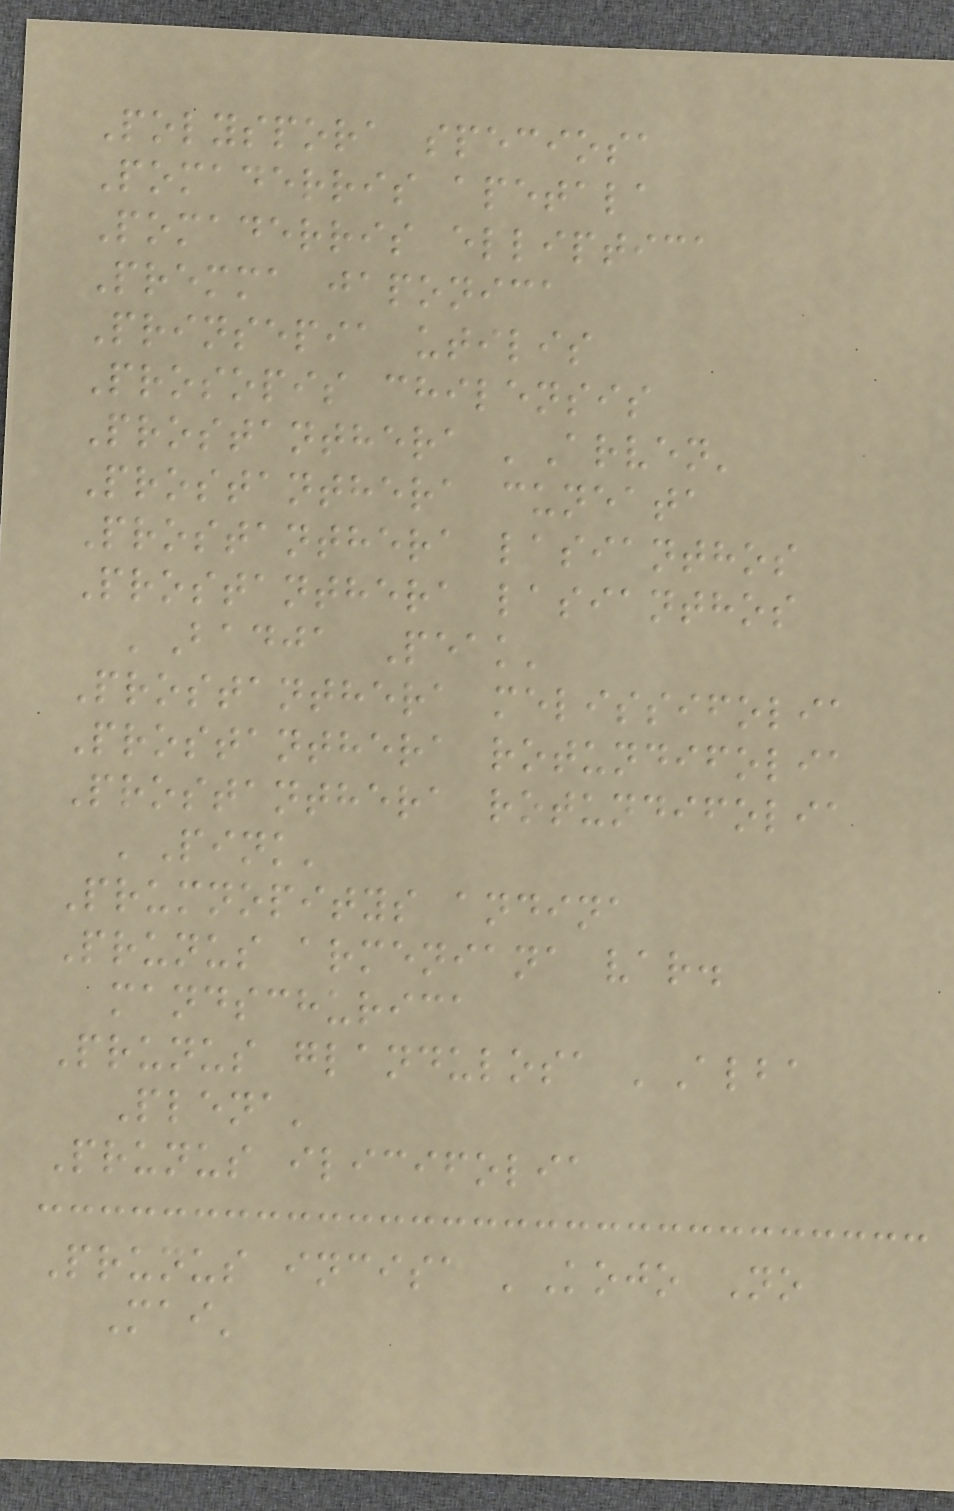Polyspora speciosa
Pomaderris apetala
Pomaderris elliptica
Premma japonica
Prinsepia utilis
Prosopis chilensis
Prostanthera 'Arven'
Prostanthera cuneata
Prostanthera lasianthos
Prostanthera lasianthos
'Badja Peak'
Prostanthera melissifolia
Prostanthera rotundifolia
Prostanthera rotundifolia
'Pink'
Prumnopitys andina
Prunus armeniana var.
mandschurica
Prunus glandulosa 'Alba
Plena'
Prunus ilicifolia
Prunus incisa 'Kojo No
Mai'
